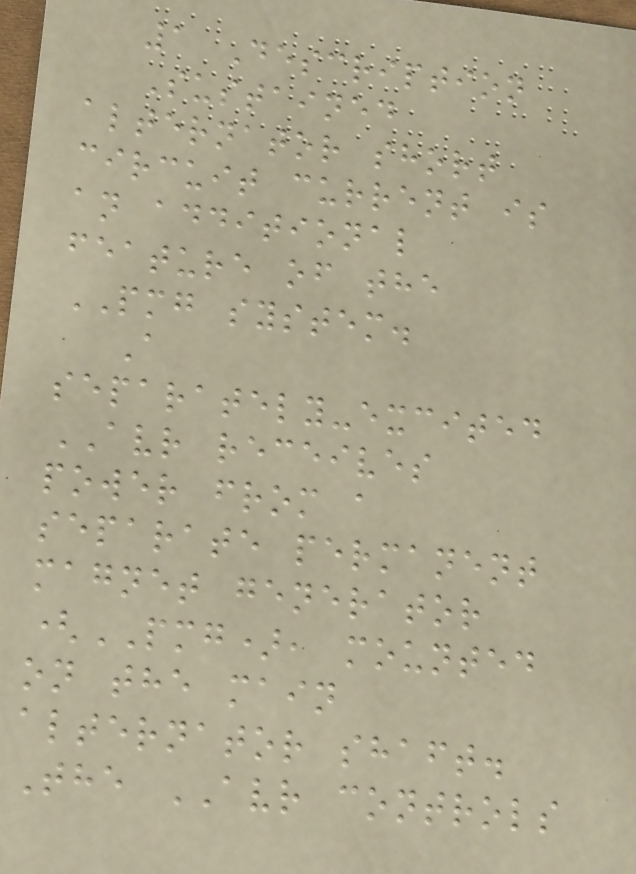1 Description
Sustained
alternator short
circuit current is
an additional
feature of the
PMG system.
A
separately-excited
AVR receives
power from a
separate permanent
magnet generator
(PMG), mounted
on the main
alternator shaft.
The AVR controls
